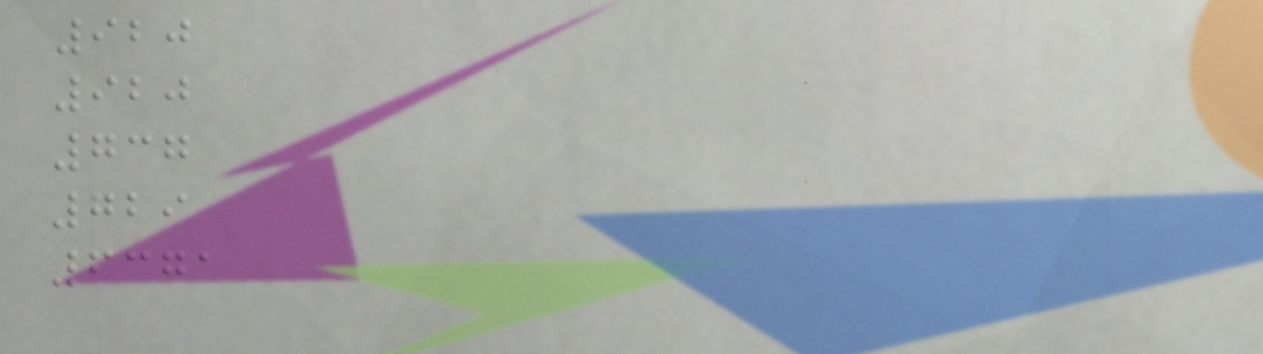920
920
737
729
6371
